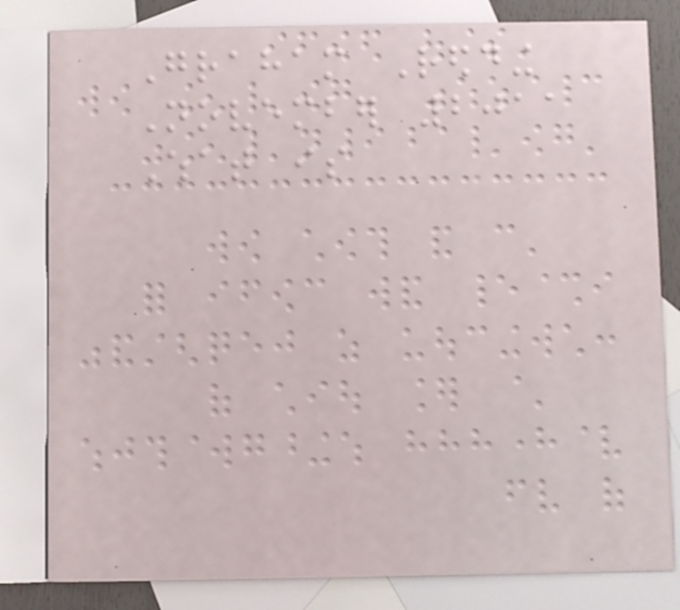Graham Redding
November 2011
What is
